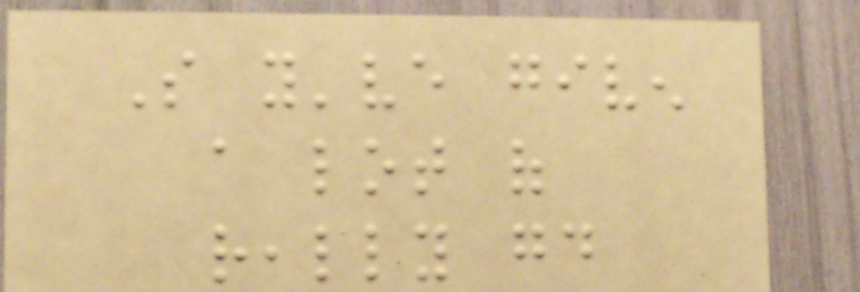So you've given
a lot of
really good
